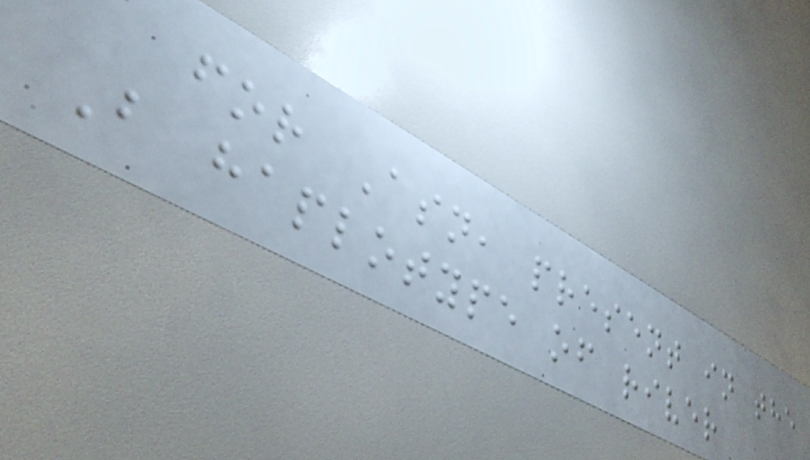for Asn, present in the
B haplotype of river
